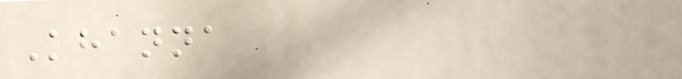Khanna
